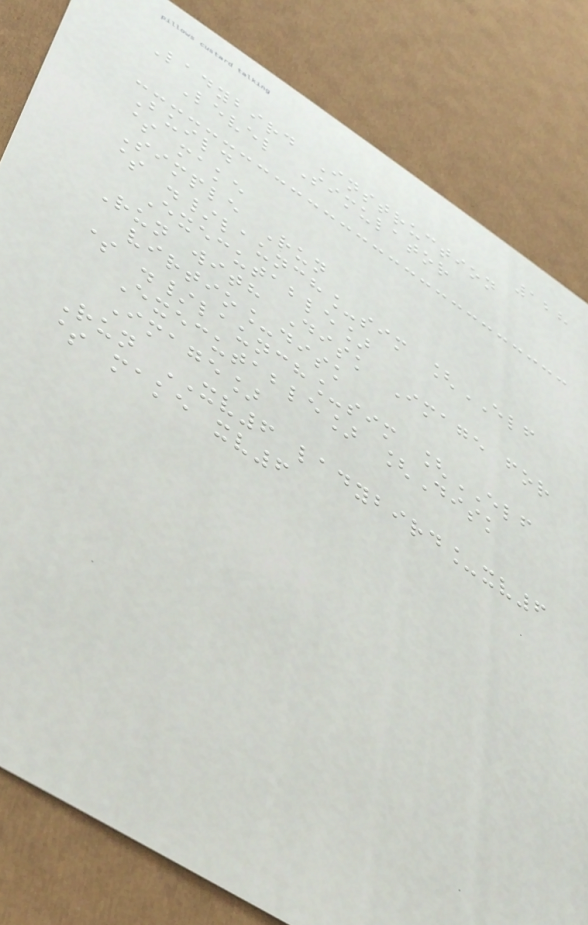128
Ladybird Instruction
Level Simulator
Build
$ make
Simple Run
$ ./launch_sim [ELF
Executable]
Run with Disk Image for
virtio_disk
$ ./launch_sim [ELF
Executable] [Disk
Image]
Run XV6 ladybird_xv6
$ make xv6
